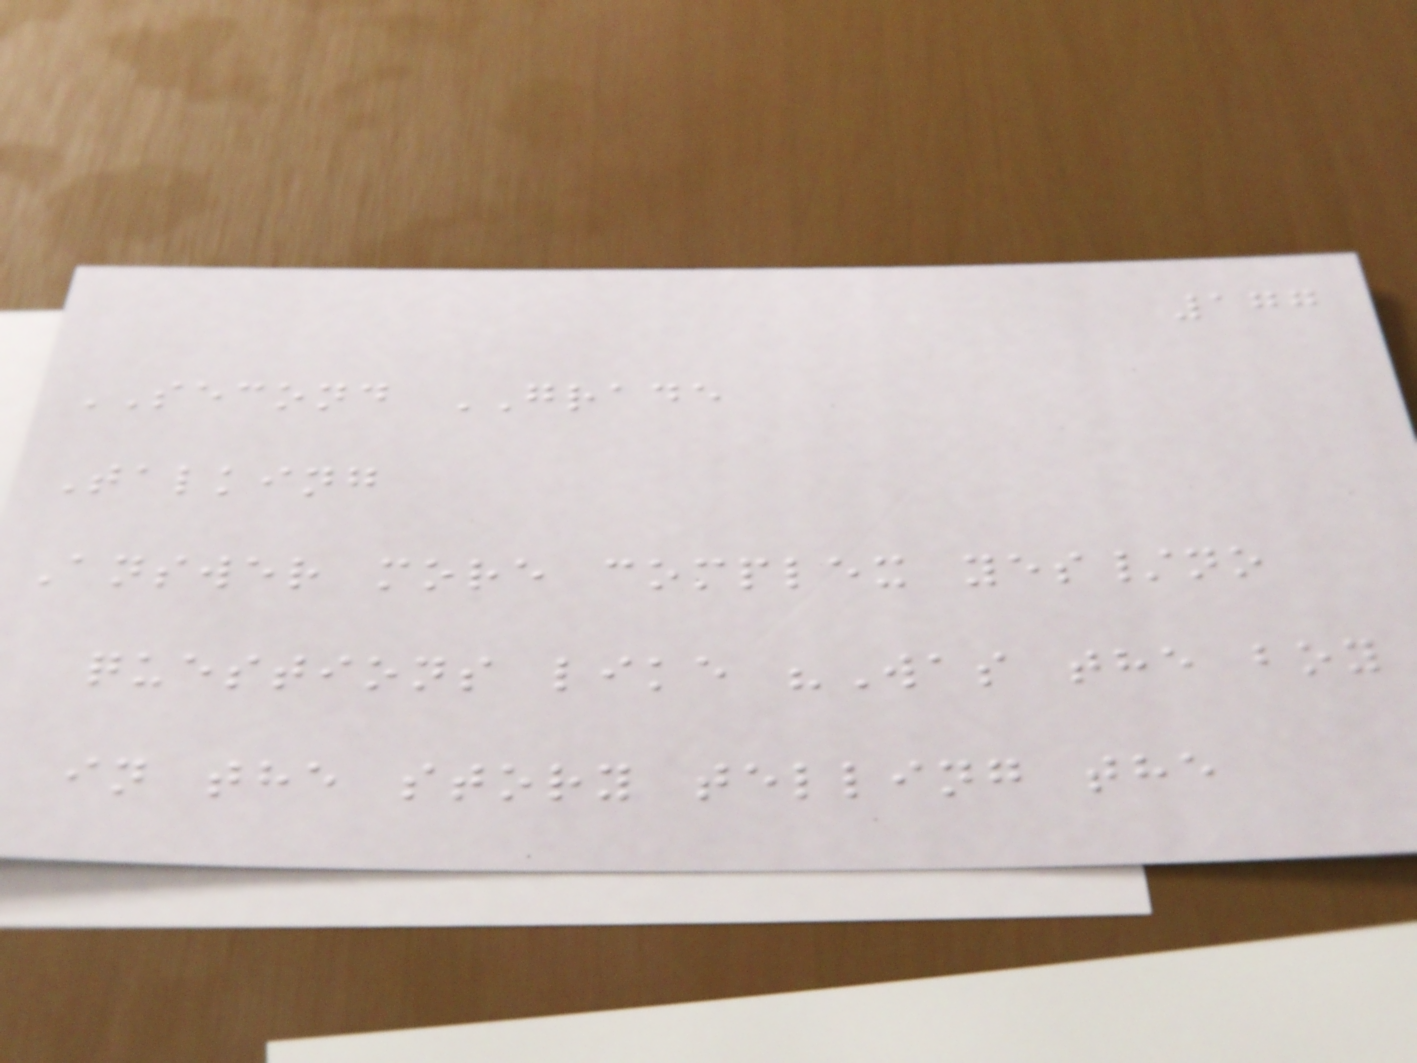177
SECOND GRADE
Talking
Answer more complex yes/no
questions like "Was the boy
in the story telling the
